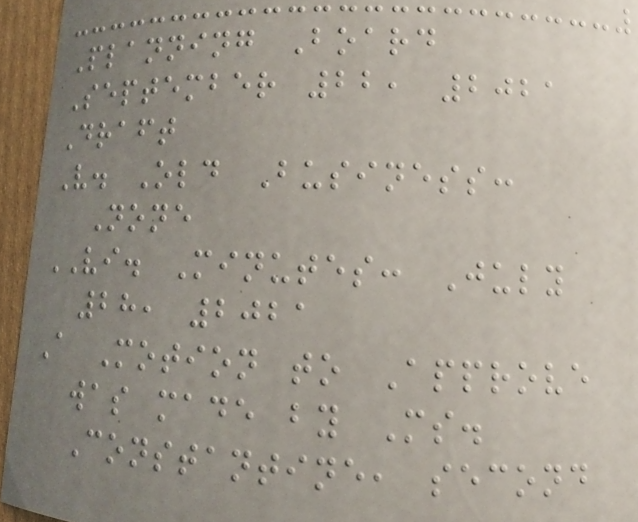Planning Board
September 22, 2021
Draft
V. Old Business:
None
VI. Minutes: July
28, 2021
A Motion to Approve
was made by Ms.
Constantine, second
